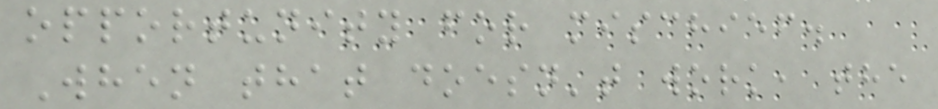opportunity for mischief.
When that doesn't work, the
